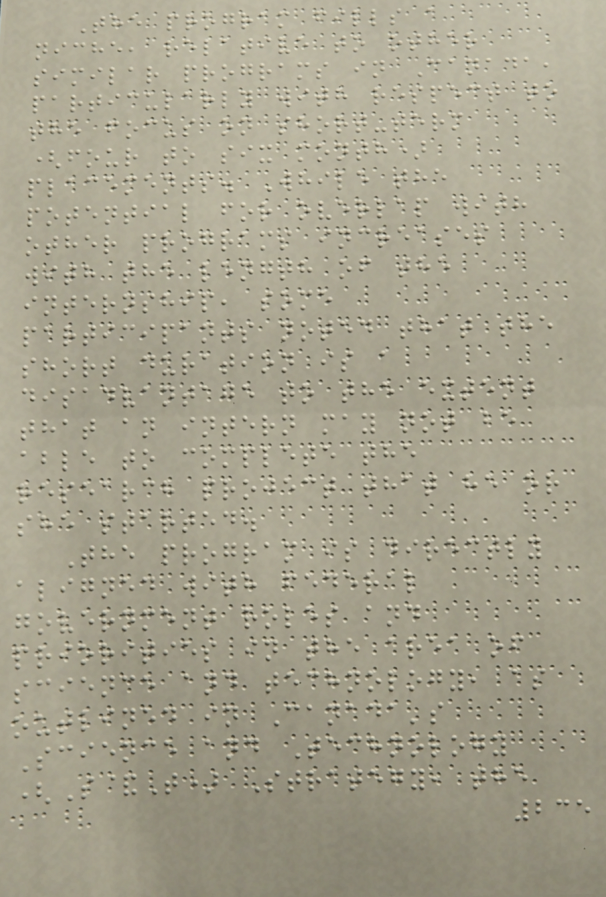The program fills a
niche, relative to other
similar programs in Canada,
particularly with respect to
the focus on short-term
(four to six month)
placements. While the
potential for overlap with
other programs increases
with the length of the
internship, some
participants noted that the
short duration is a
disadvantage to the extent
that an intern may not be
able to complete the
research project that he or
she started.
The program is directly
aligned with federal
government roles and
priorities in the area of
science and technology, as
outlined in Canada's
Science and Technology
(S&T) Strategy, the
235
